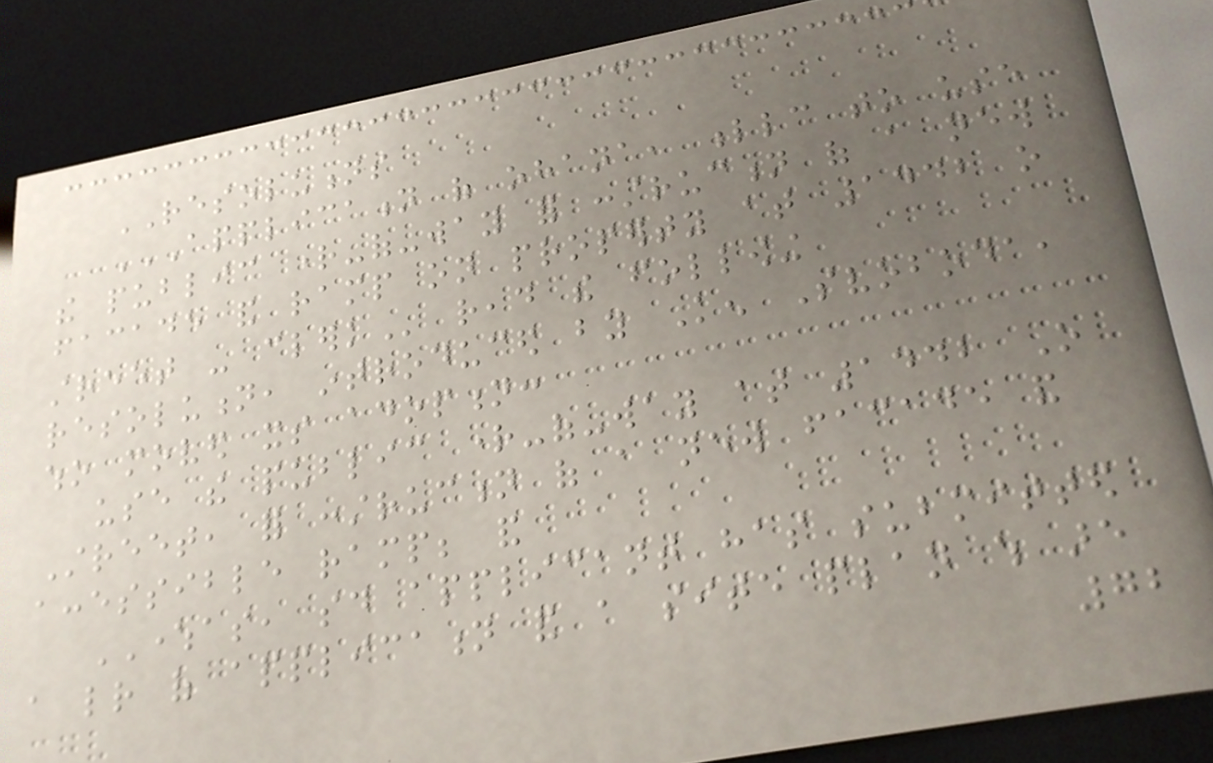RESOLUTIONS
APPLICATION OF OHANA, LLC TO USE
THE PUBLIC RIGHT-OF-WAY FOR CONSTRUCTION OF A NEW
FACADE AND RAMP ON PROPERTY AT 1442 O
STREET - CLERK read the following
resolution, introduced by Ken Svoboda,
who moved its adoption:
use the public right-of-way at 1442 O
Street, for construction of a new facade and
accessible ramp; and
WHEREAS, said applicant has submitted
a letter of application and a site plan which are
72
